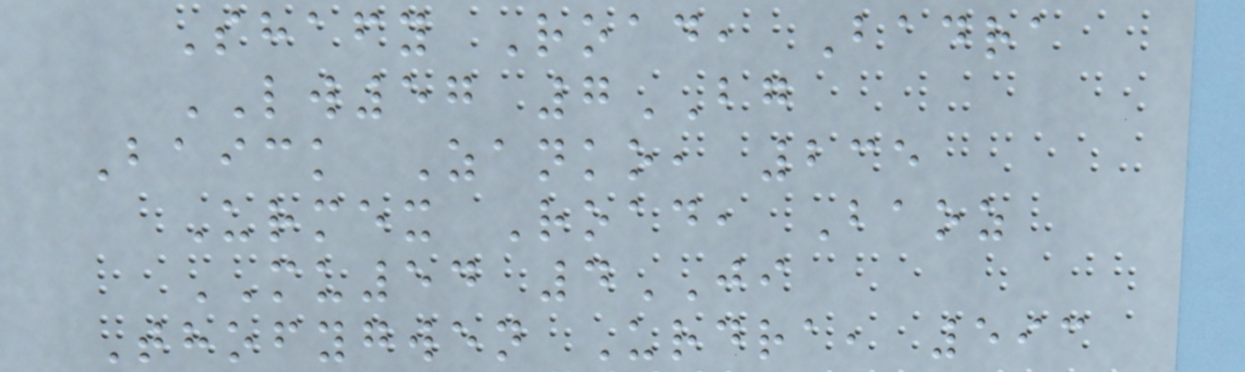Shafy Road, Badra
LW57 7BG
Baick Zanko, 235
Urmex Road, Baoz
MU54 4JI
Thofygwen Urdra, 593
